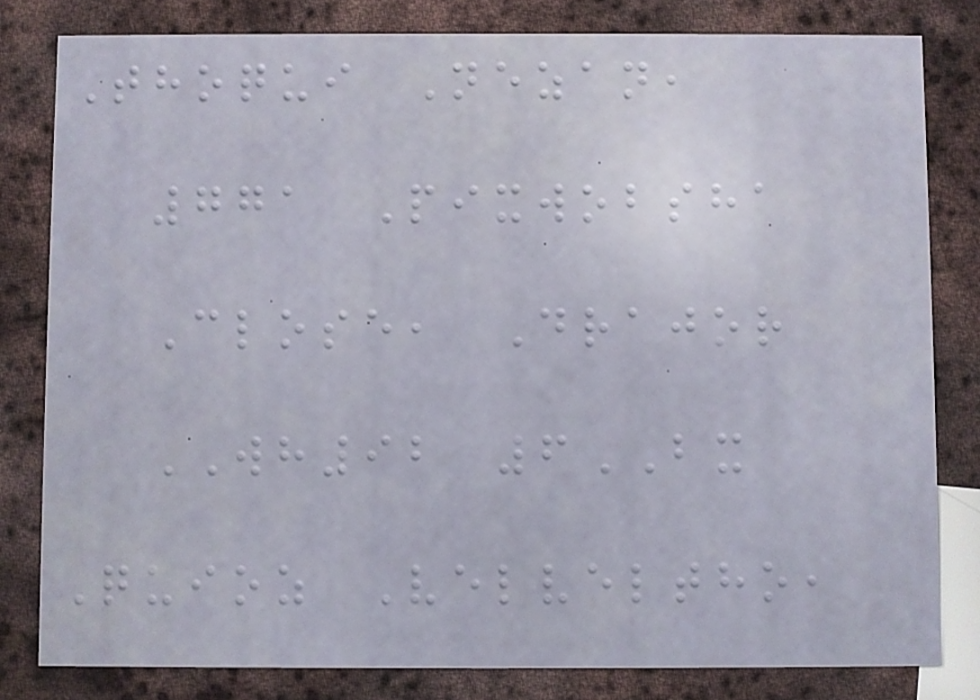Thoqui Nezan,
771 Pixwobsha
Close, Drajor
WH92 6BX
Quioz Velveltho,
